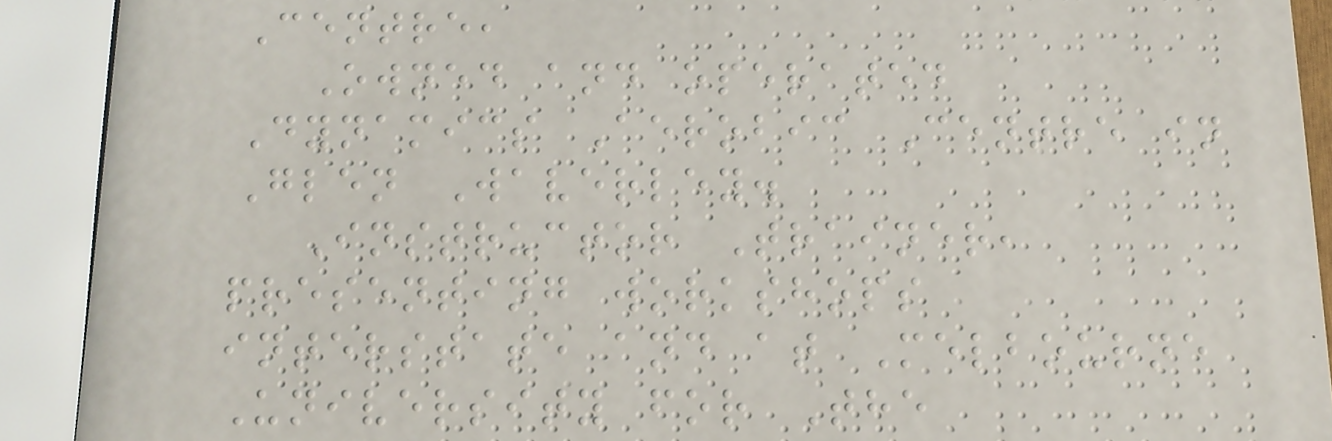Centre,
Owned and operated
Dynamics Aerobic Centre in
Glen Waverley.
Instructor Trainer,
presenting workshops
interstate and at Melbourne
University for The
